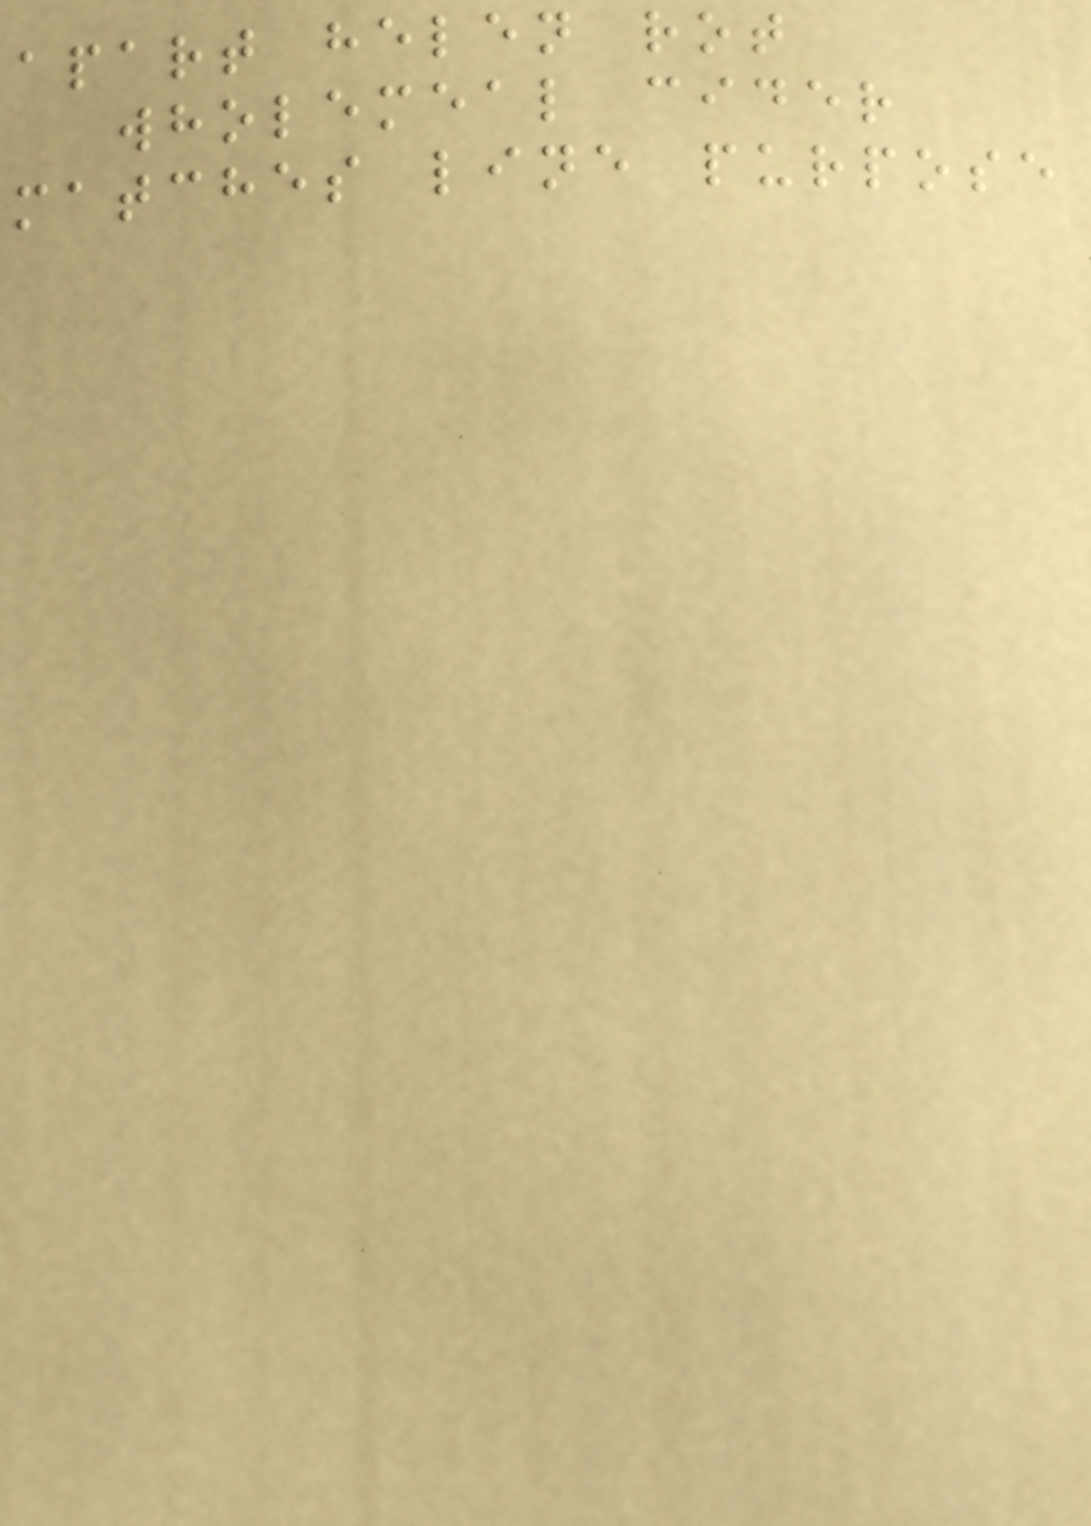apart helen rot
wholemeal cider
matches line purpose
